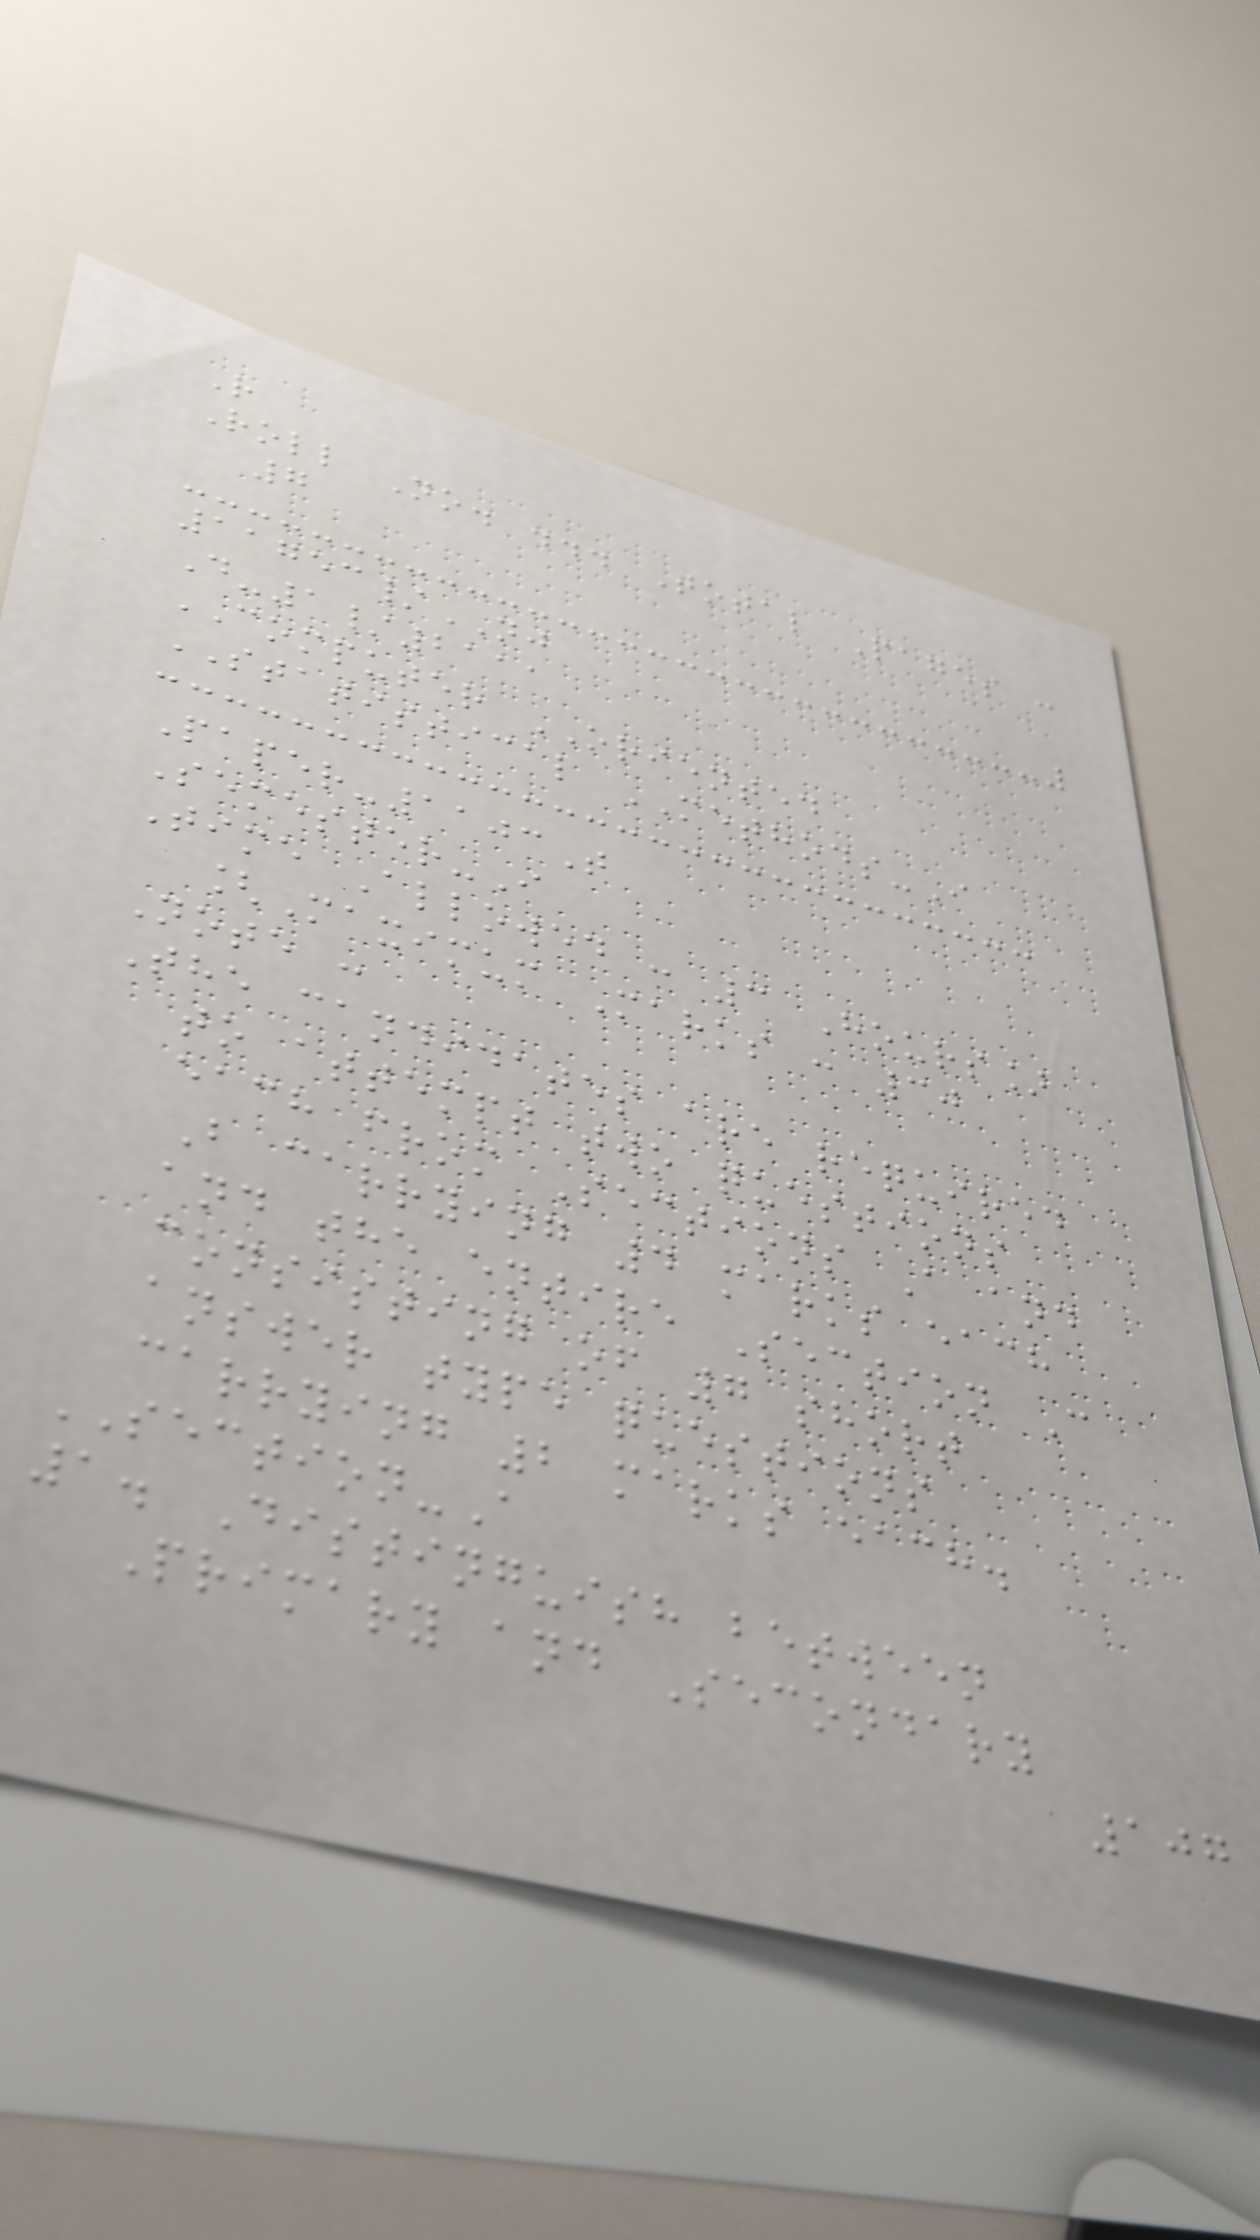R
Roll No. ... Total Pages :
7
11753/NJ
D-1/2111
COMPUTER ORIENTED
STATISTICAL METHODS-I
Paper-1103T
Semester-I
Time Allowed : 3 Hours]
[Maximum Marks : 30
Note :
The candidates are required
to attempt two questions
each from Sections A and
B carrying 4 marks each
and the entire Section C
consisting of 7 short
answer type questions
carrying 2 marks each.
SECTION-A
1. Distinguish between
Primary and Secondary
107
